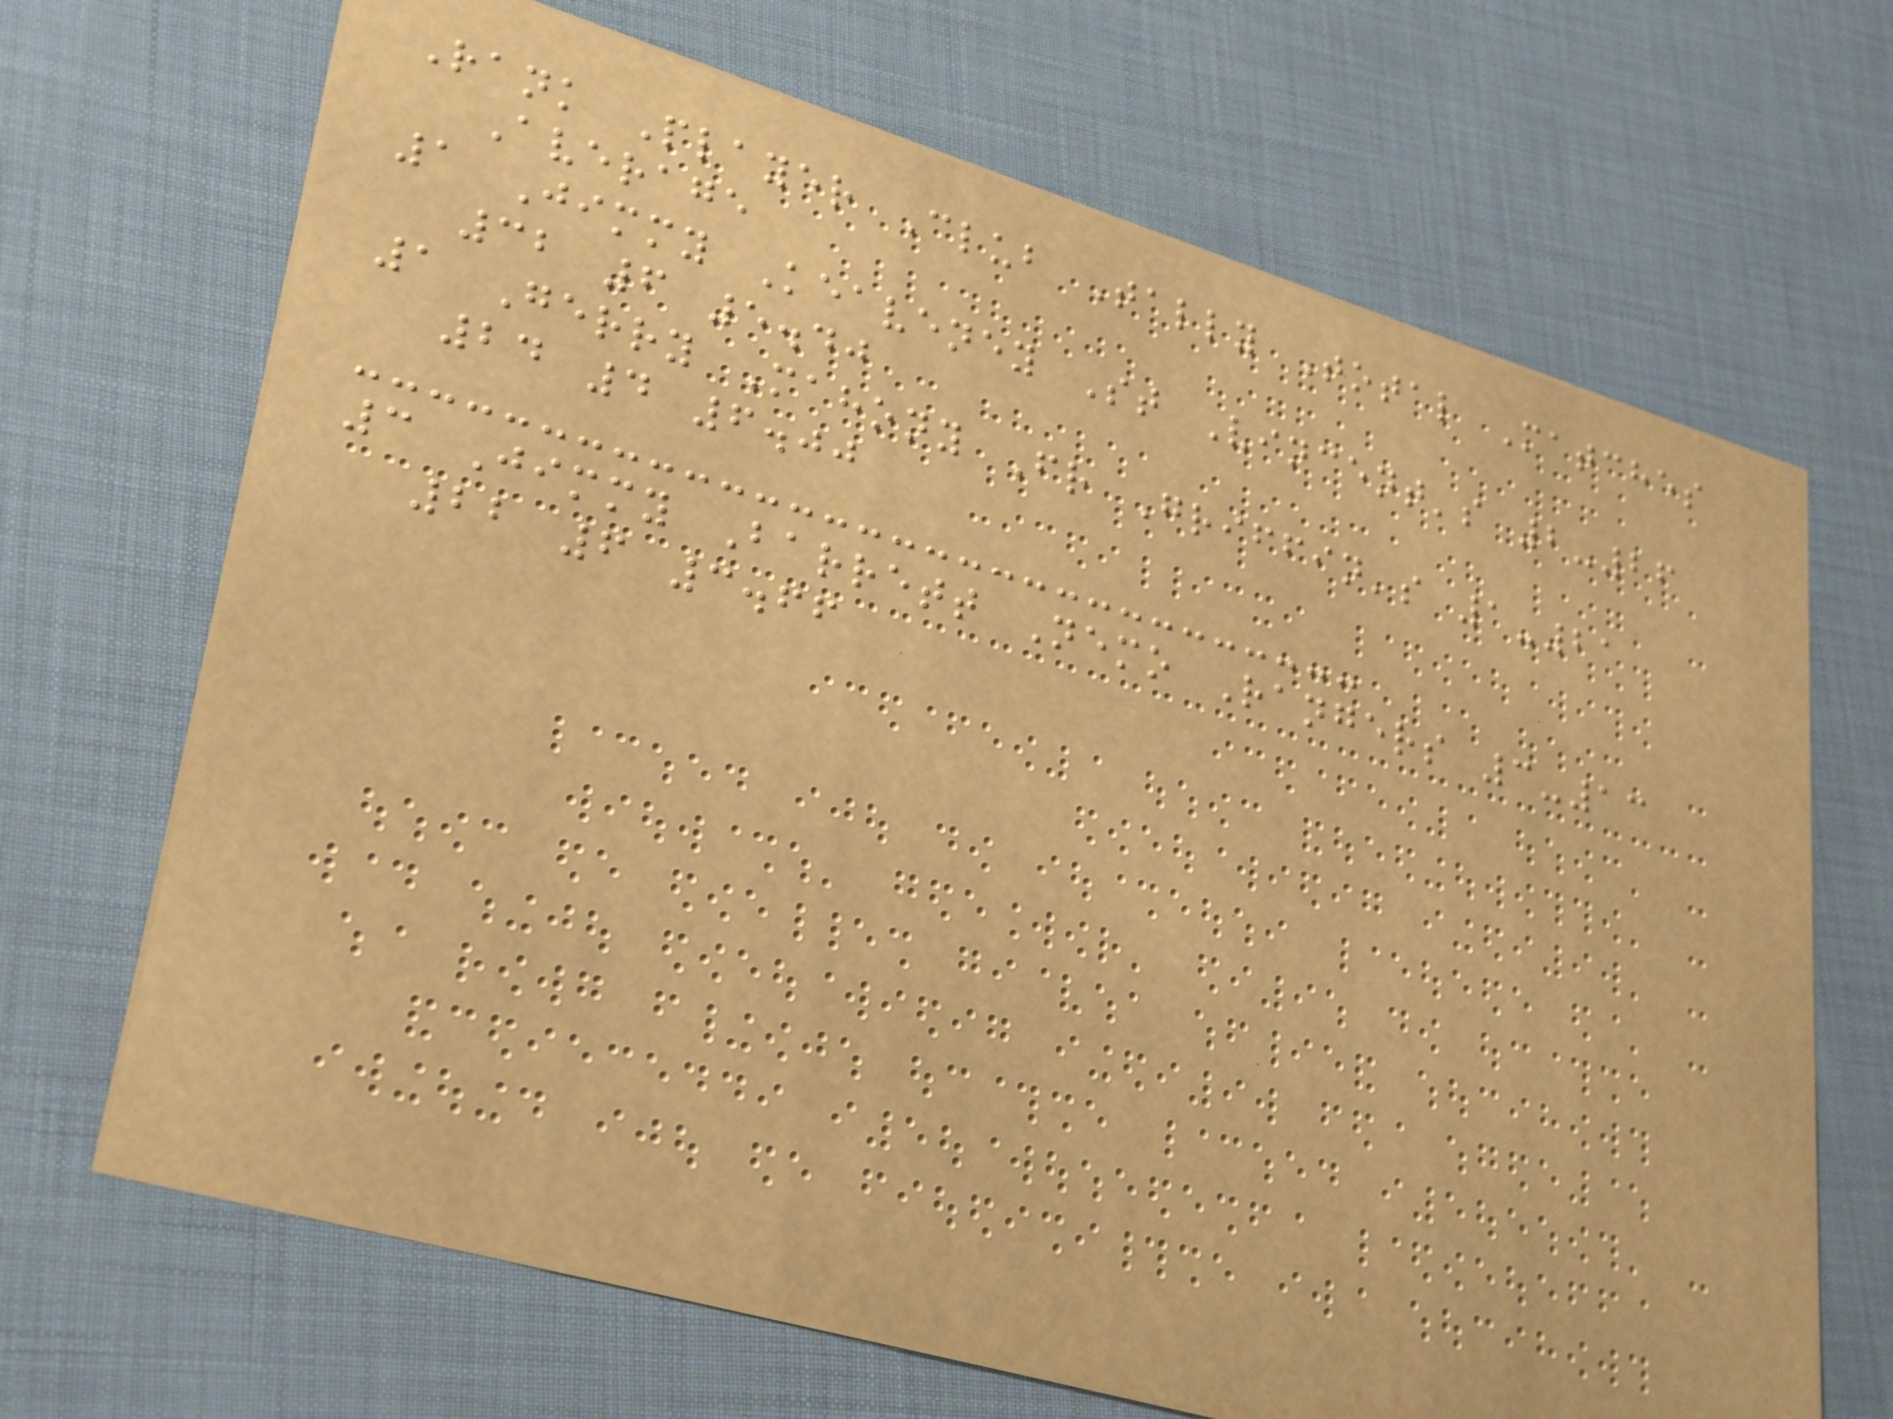Rank Player Club Tally Total Matches
Average
1 Jimmy Keaveney St Vincent's 2-26
32 6 5.40
1 Gerry Mahony Fr Griffin's 1-21
24 4 6.00
3 Jimmy Barrett Nemo Rangers 3-13
22 6 3.66
